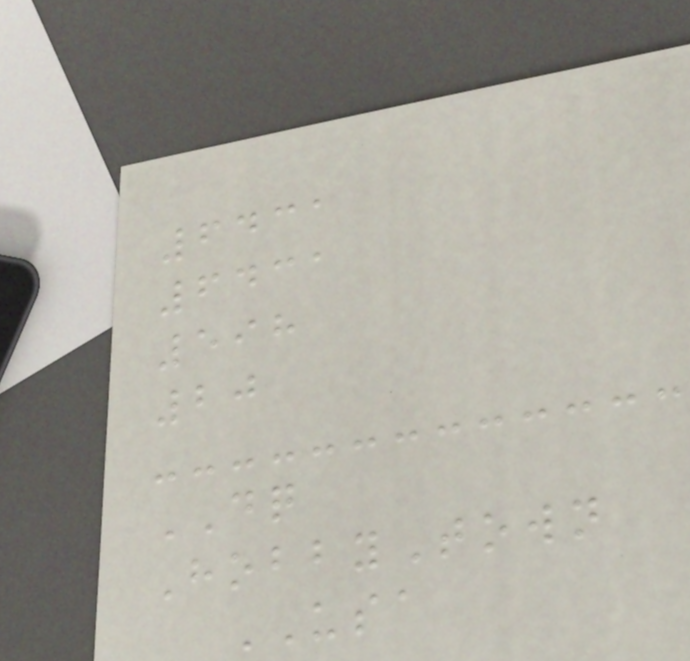6431
6431
598
20
DQ
HobbyTown
USA
